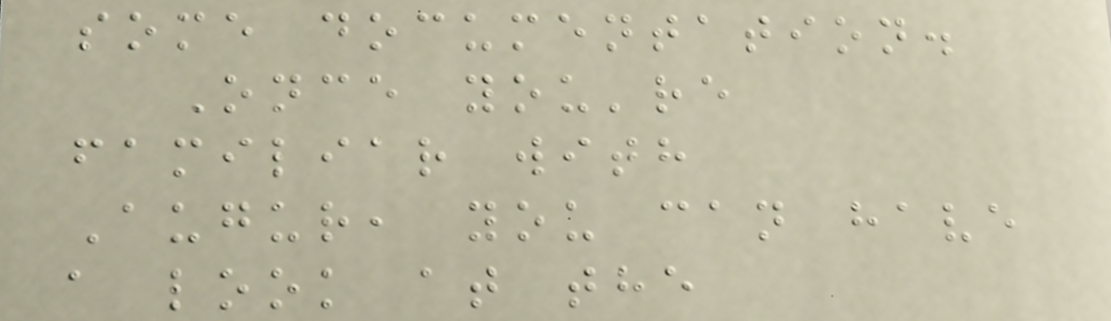some documentation.
Once you're
familiar with
Augur, you can have
a look at the
